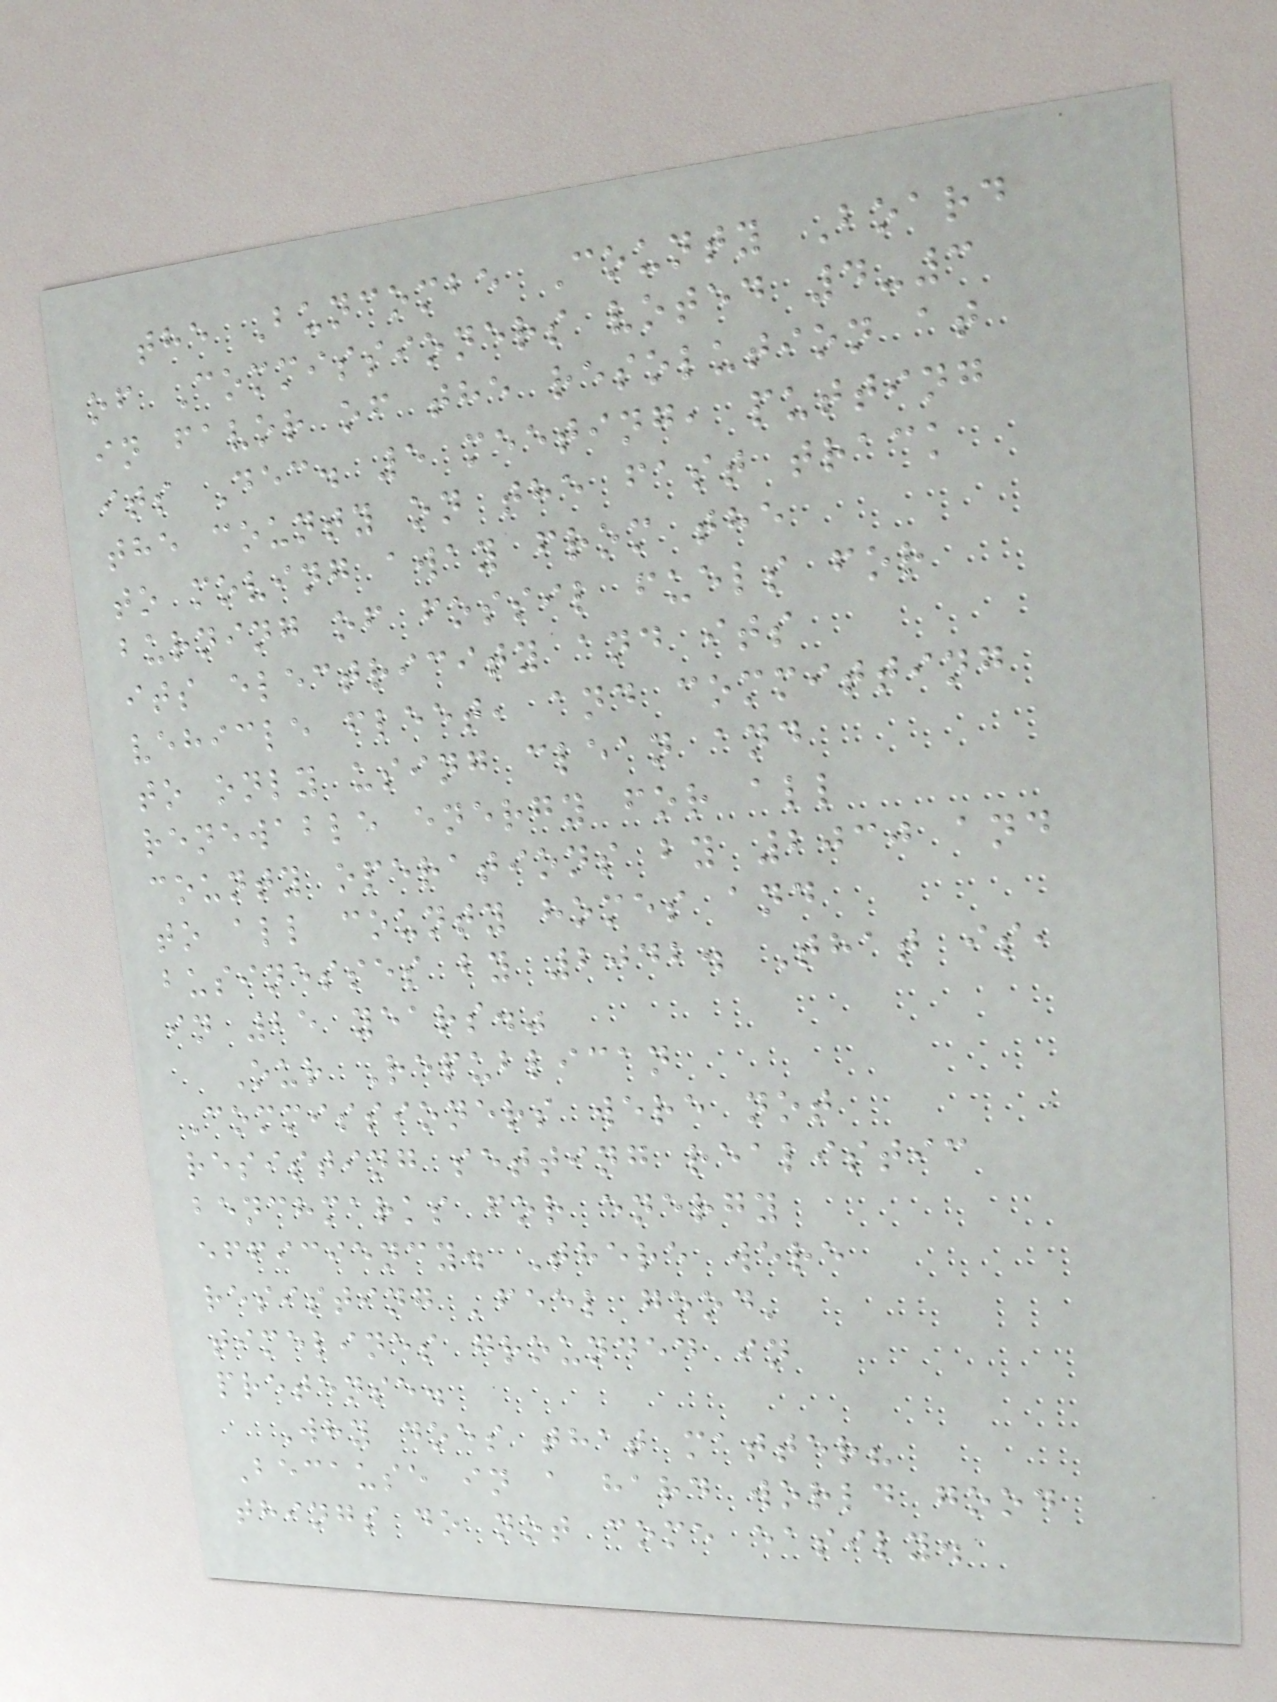the Buncombe County Board
of Commissioners voted 4-3
in favor of the resolution at
its Dec. 5 meeting, putting
the county on the fast track
to moving away from the
burning of fossil fuels for
its electricity and its
vehicle fleet, and committing
to only using clean and
renewable energy for all
county operations by 2030 and
to all county homes and
businesses by 2042. That is,
in 25 years."
Our Republican
Commissioners were not
resisting setting realistic
benchmarks for energy
efficiency. There were
resisting 'feel good'
timelines grounded in
pretense.
Why does that matter?
Because in a hard world good
things do not come easily.
